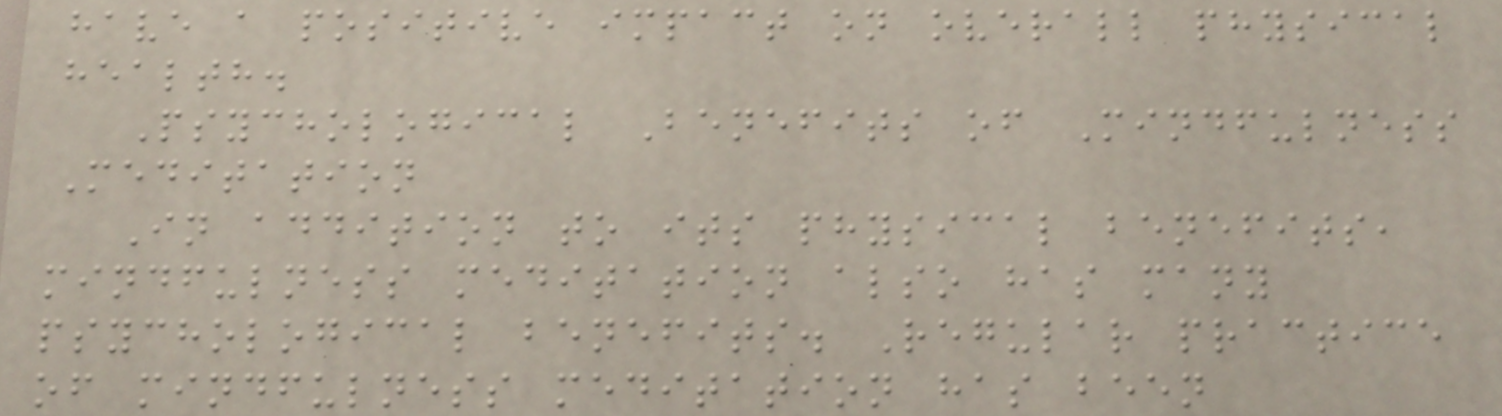have a positive impact on overall physical
health.
Psychological Benefits of Mindfulness
Meditation
In addition to its physical benefits,
mindfulness meditation also has many
psychological benefits. Regular practice
of mindfulness meditation has been
